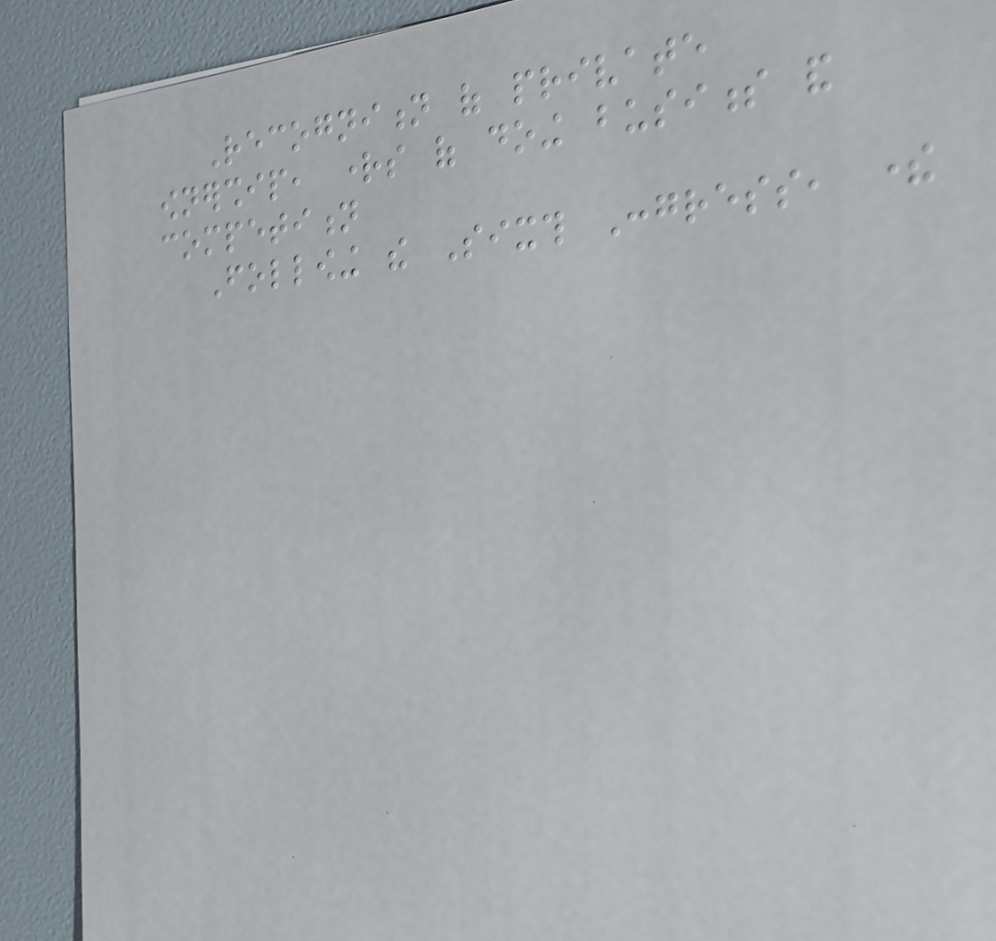Recognition of private
ownership, rights of doing business and
competition
Following the Sixth Congress, there
